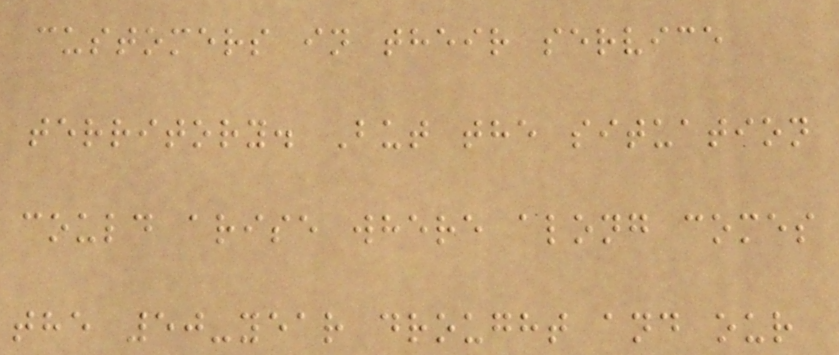customers in their service
territory. But the situation
could arise where along comes
the 50-year drought and our
